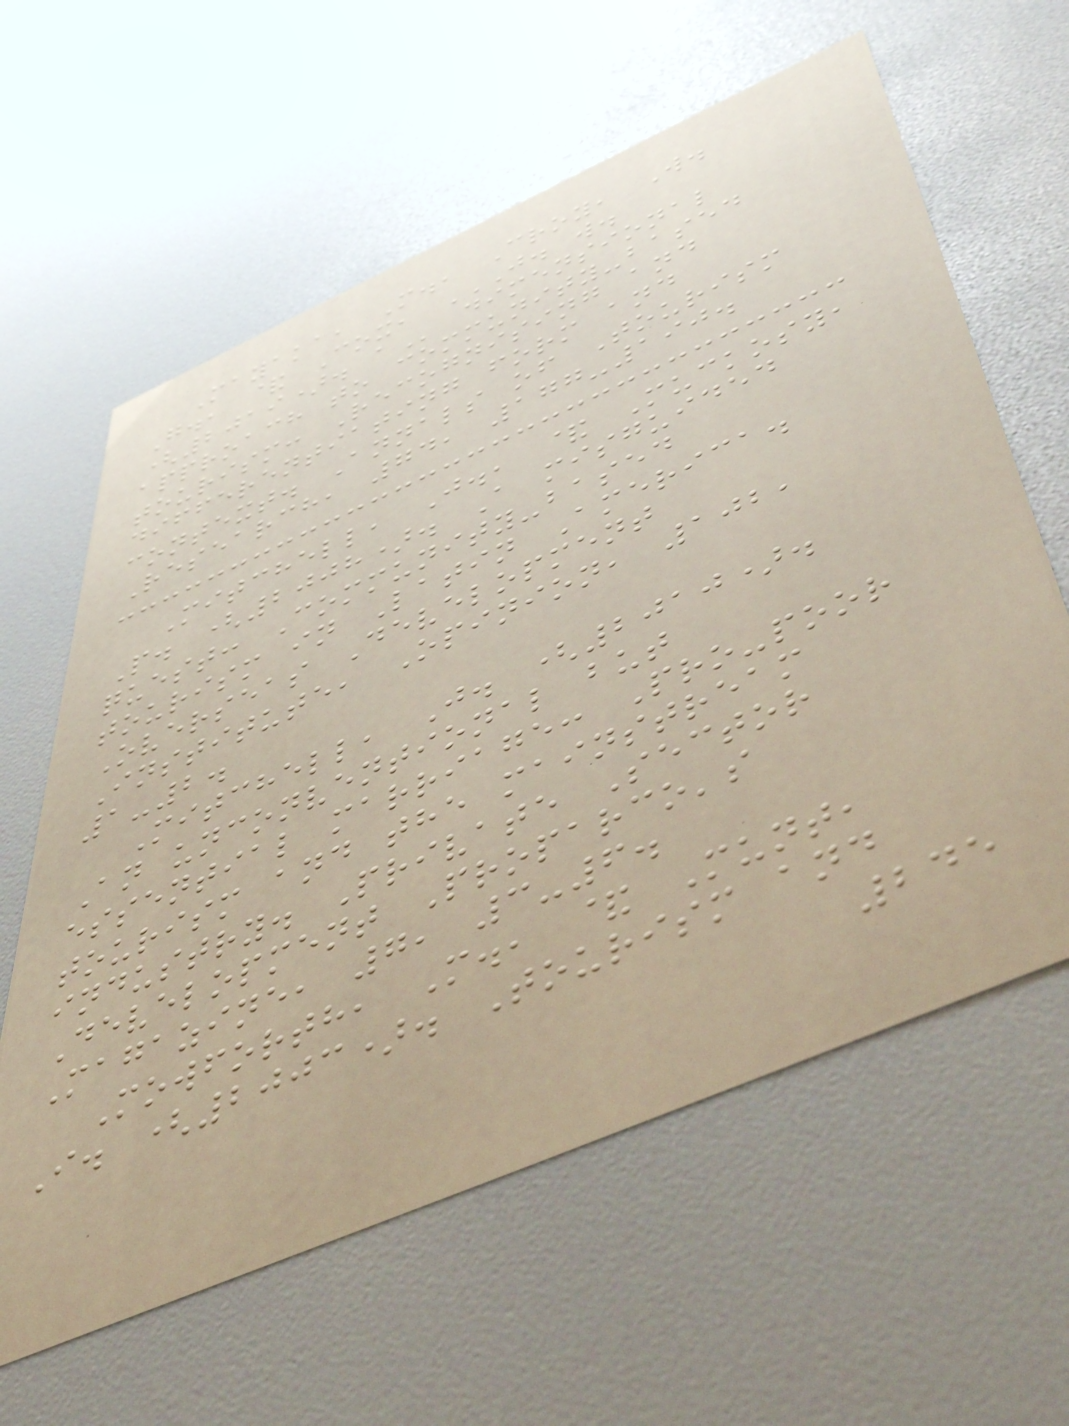Mayaka, M., Croy, W.
G., & Cox, J. W.
(2019). A dimensional
approach to community-based
tourism: Recognising and
differentiating form and
context. Annals of Tourism
Research, 74, 177-190.
Mitchell, J., & Muckosy,
P. (2008). A misguided
quest: Community-based
tourism in Latin America.
Overseas Development
Institute, Opinion, 102,
1-2.
Mitchell, J. (2010).
An unconventional but
essential marriage: Pro-poor
tourism and the mainstream
industry. Private Sector
Development Proparco's
Magazine, 7, 3-6.
Mowforth, M., & Munt,
I. (2003). Tourism and
245
